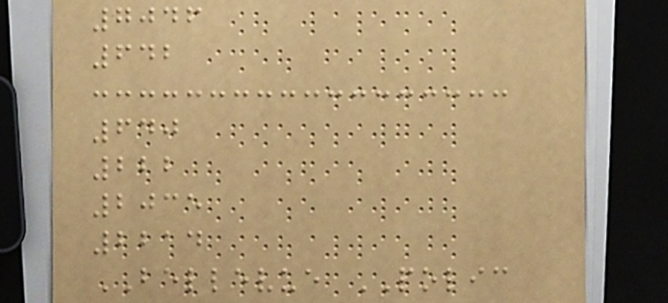7046
642
640
222
2035
2214
BELLEVUE POLIC
